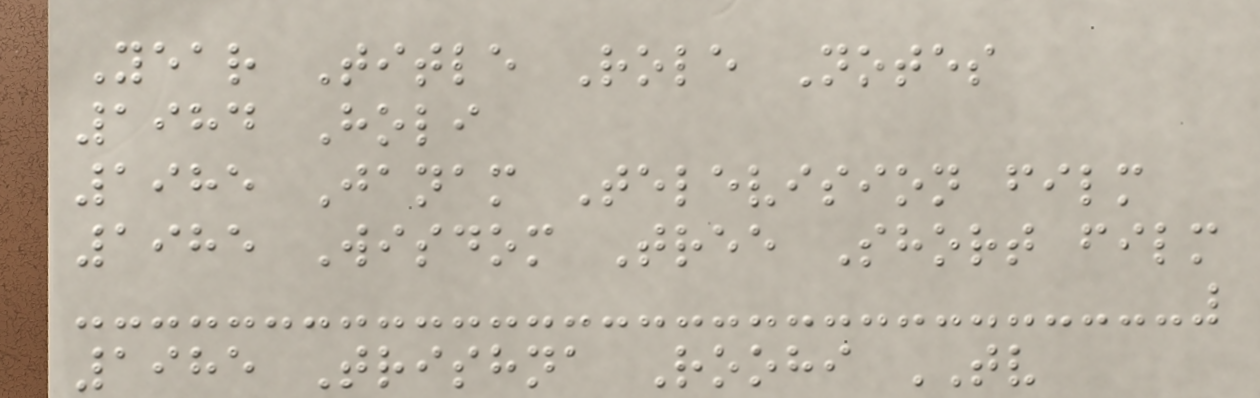Year Title Role Notes
1984 Holi
1985 Janam Television film
1985 Wisdom Tree Short film
1985 Trishna Roohi TV
